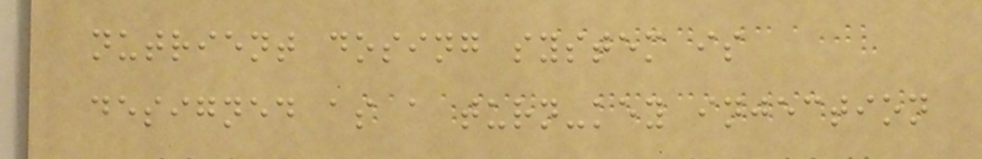nutrient dosing system is
designed as a turn-key injection
